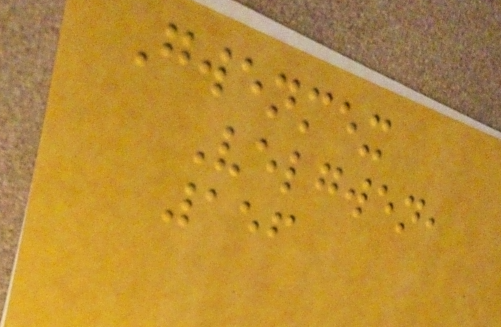Gwenmex
Velgwen,
156
